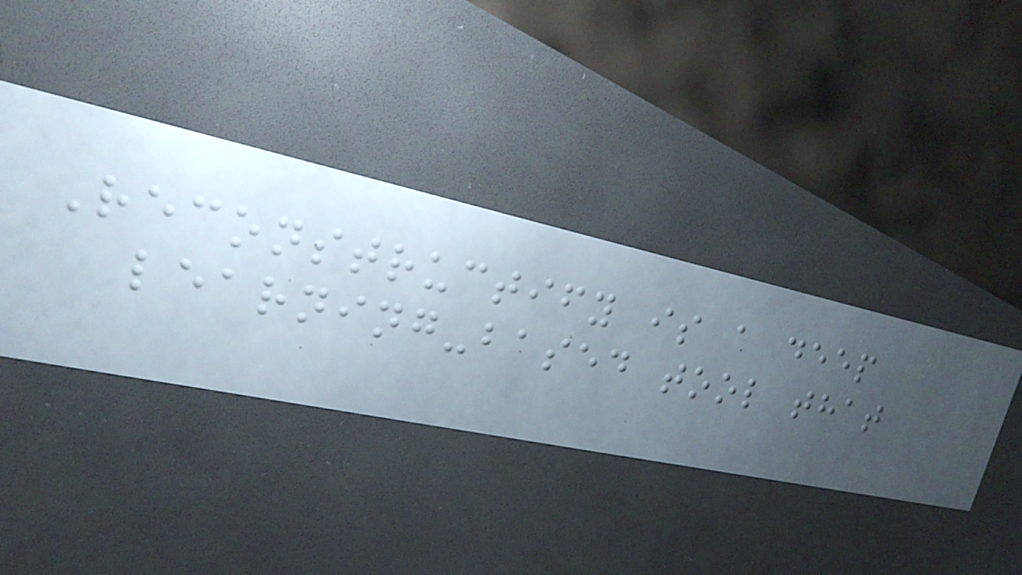Reconstructify is a deep
learning-based tool that
